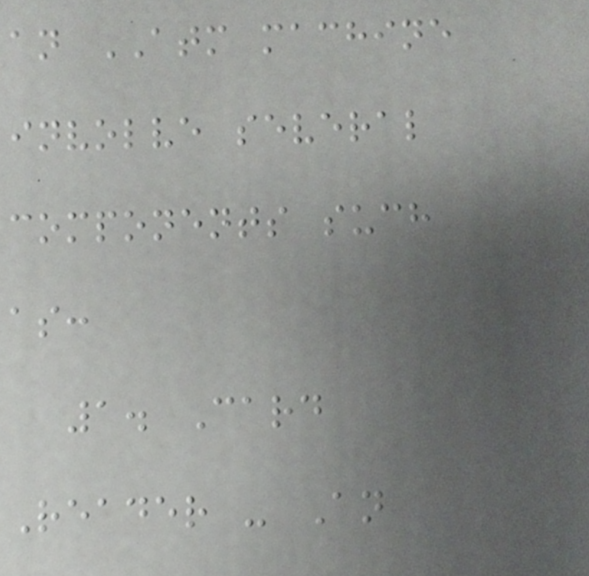an ATM machine
involve several
components such
as:
1. Card
Reader - An
